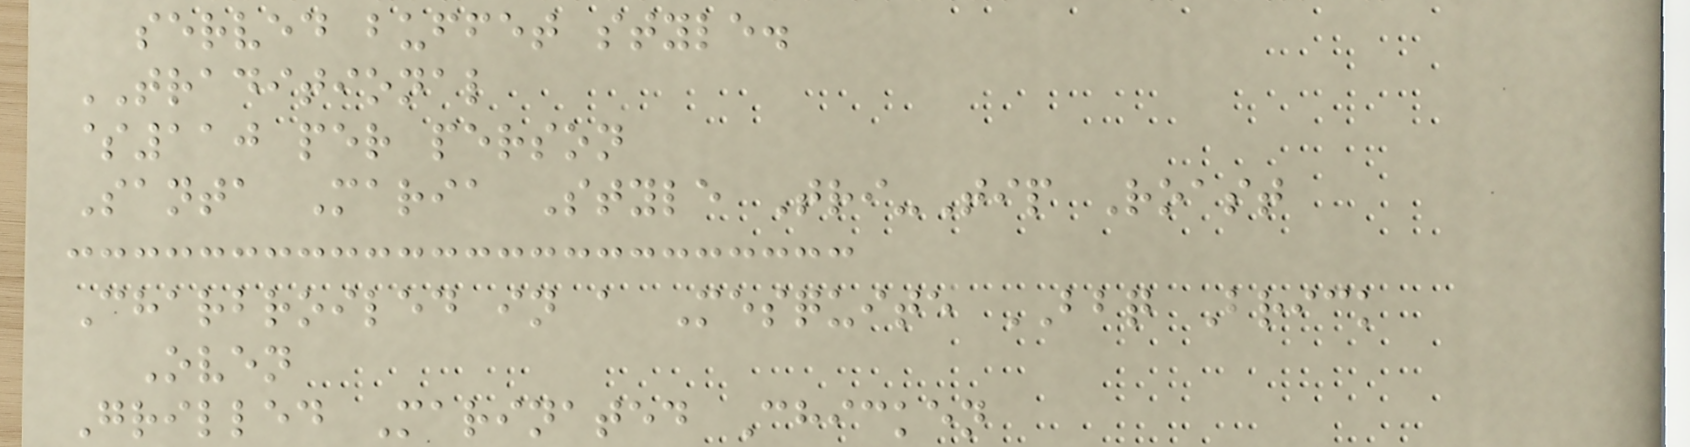served buffet style.
TRADITIONAL
$110 per person
Santa Maria Style Tri-Tip Roast
Charbroiled in a Mesquite BBQ Brick
Oven
Grilled Marinated Chicken
